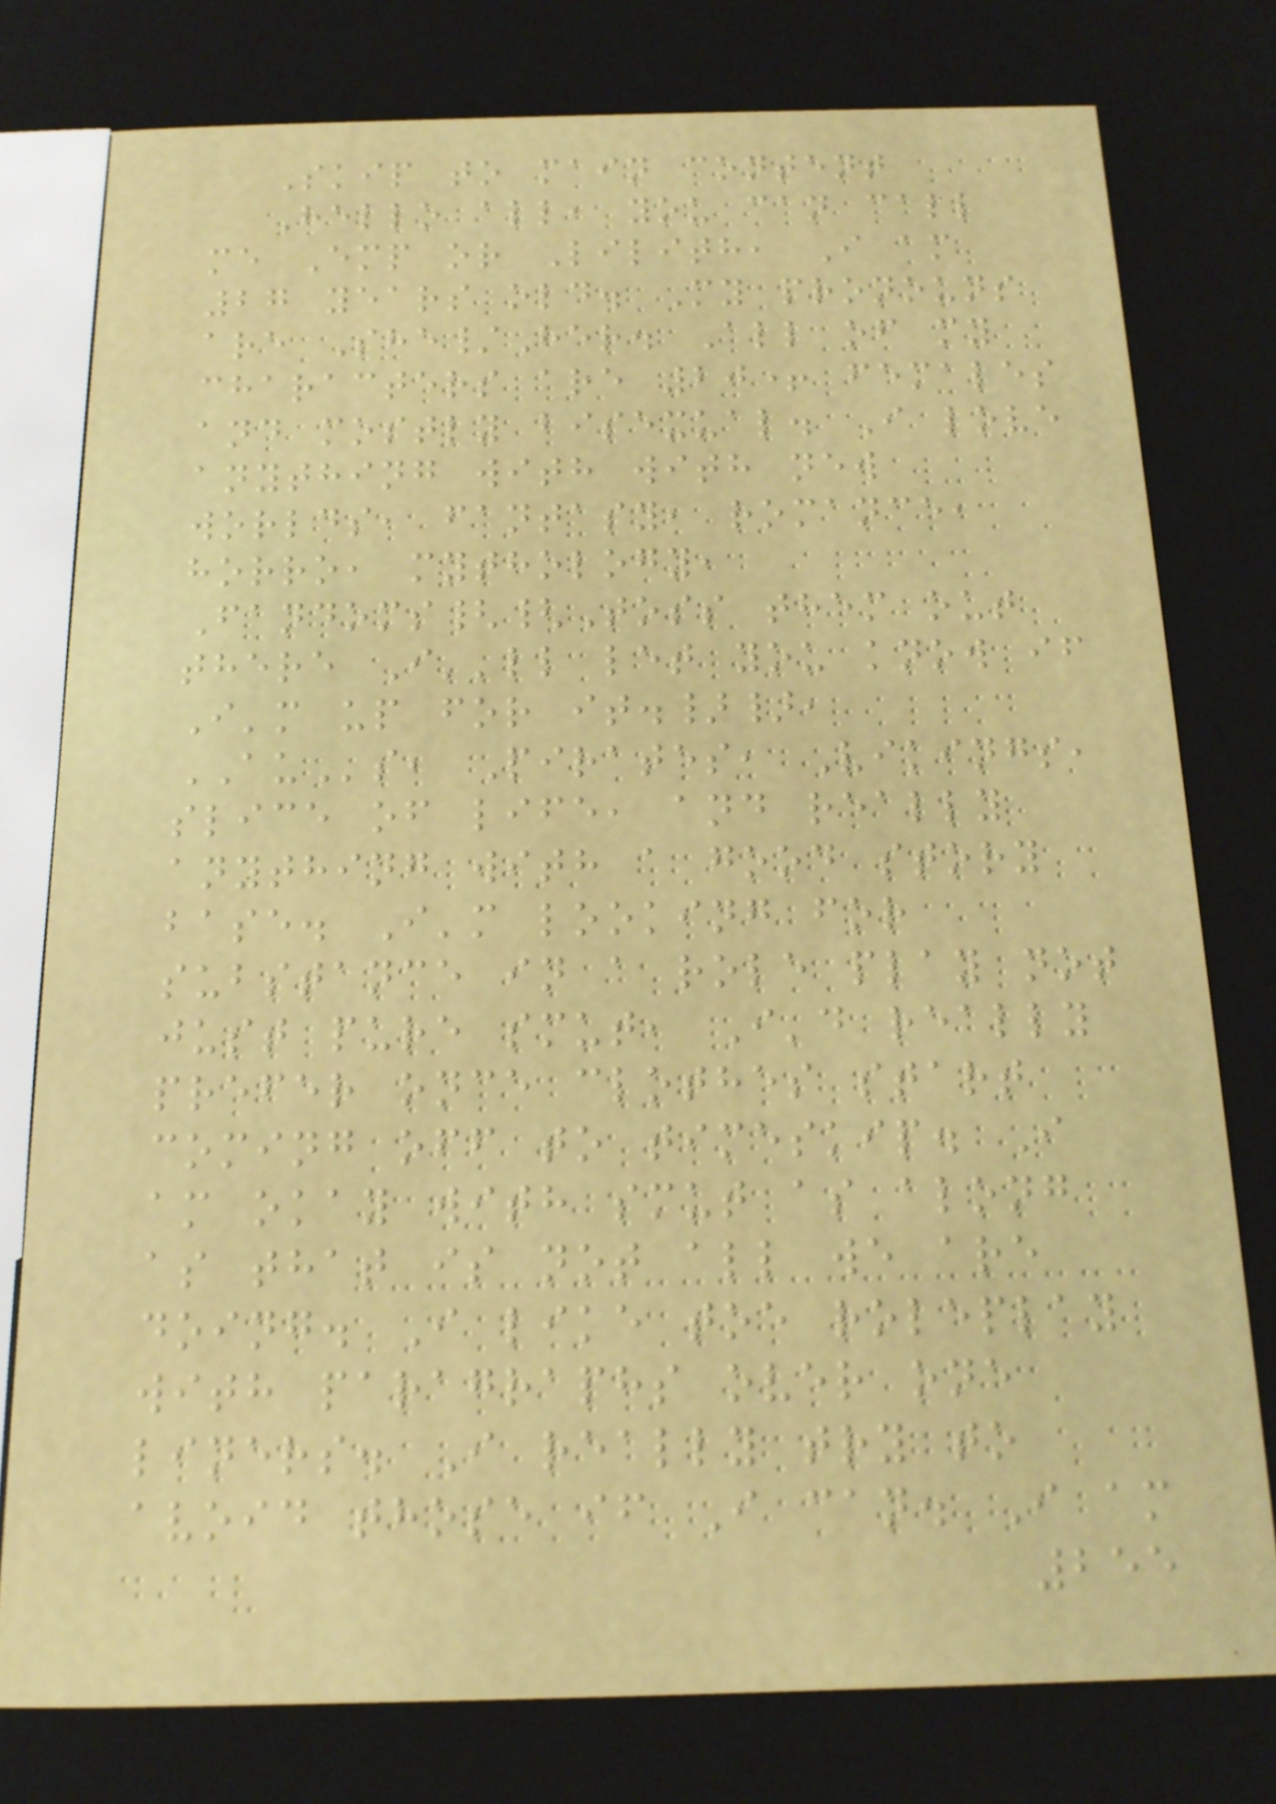Skip to main content
Hello all, you can call
me Emp or Lilith, I am
27 years old. My pronouns
are She/Her. All of my
characters are 20+ females
and mostly bisexual. I love
anything with with new
worlds, fantasy, romance,
horro, mythology,
Fandoms{{Toss them out
there I''ll let you know if
I'm up for it.}},
AUs, Pirates, Vikings,
slice of life, and really
anything with a good story
base. I'm looking for
substance in a role play not
just pure smut, I'd really
prefer once clothes start
coming off to timeskip. I
am okay with smut as along
as that is not all we are
doing. I like toe roleplay
with paragraphs over one
liners. I really try to
avoid those if I can. I am
255
